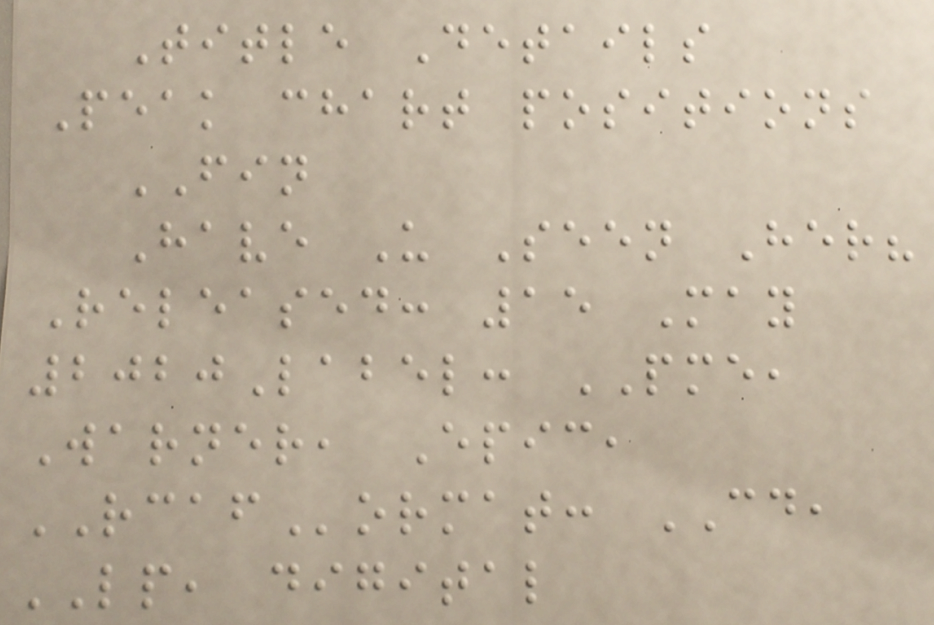Title Details
Peak chart positions
FIN
Have U Seen Her?
Released: 15 May
2020Label: PME,
Warner, Epic,
RCAFormat: CD,
LP, digital
